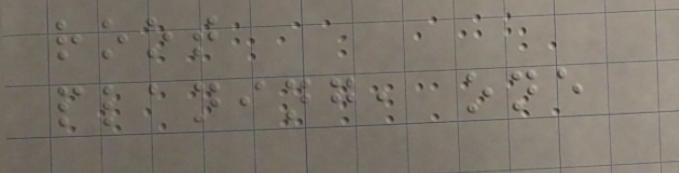root
planing, one
